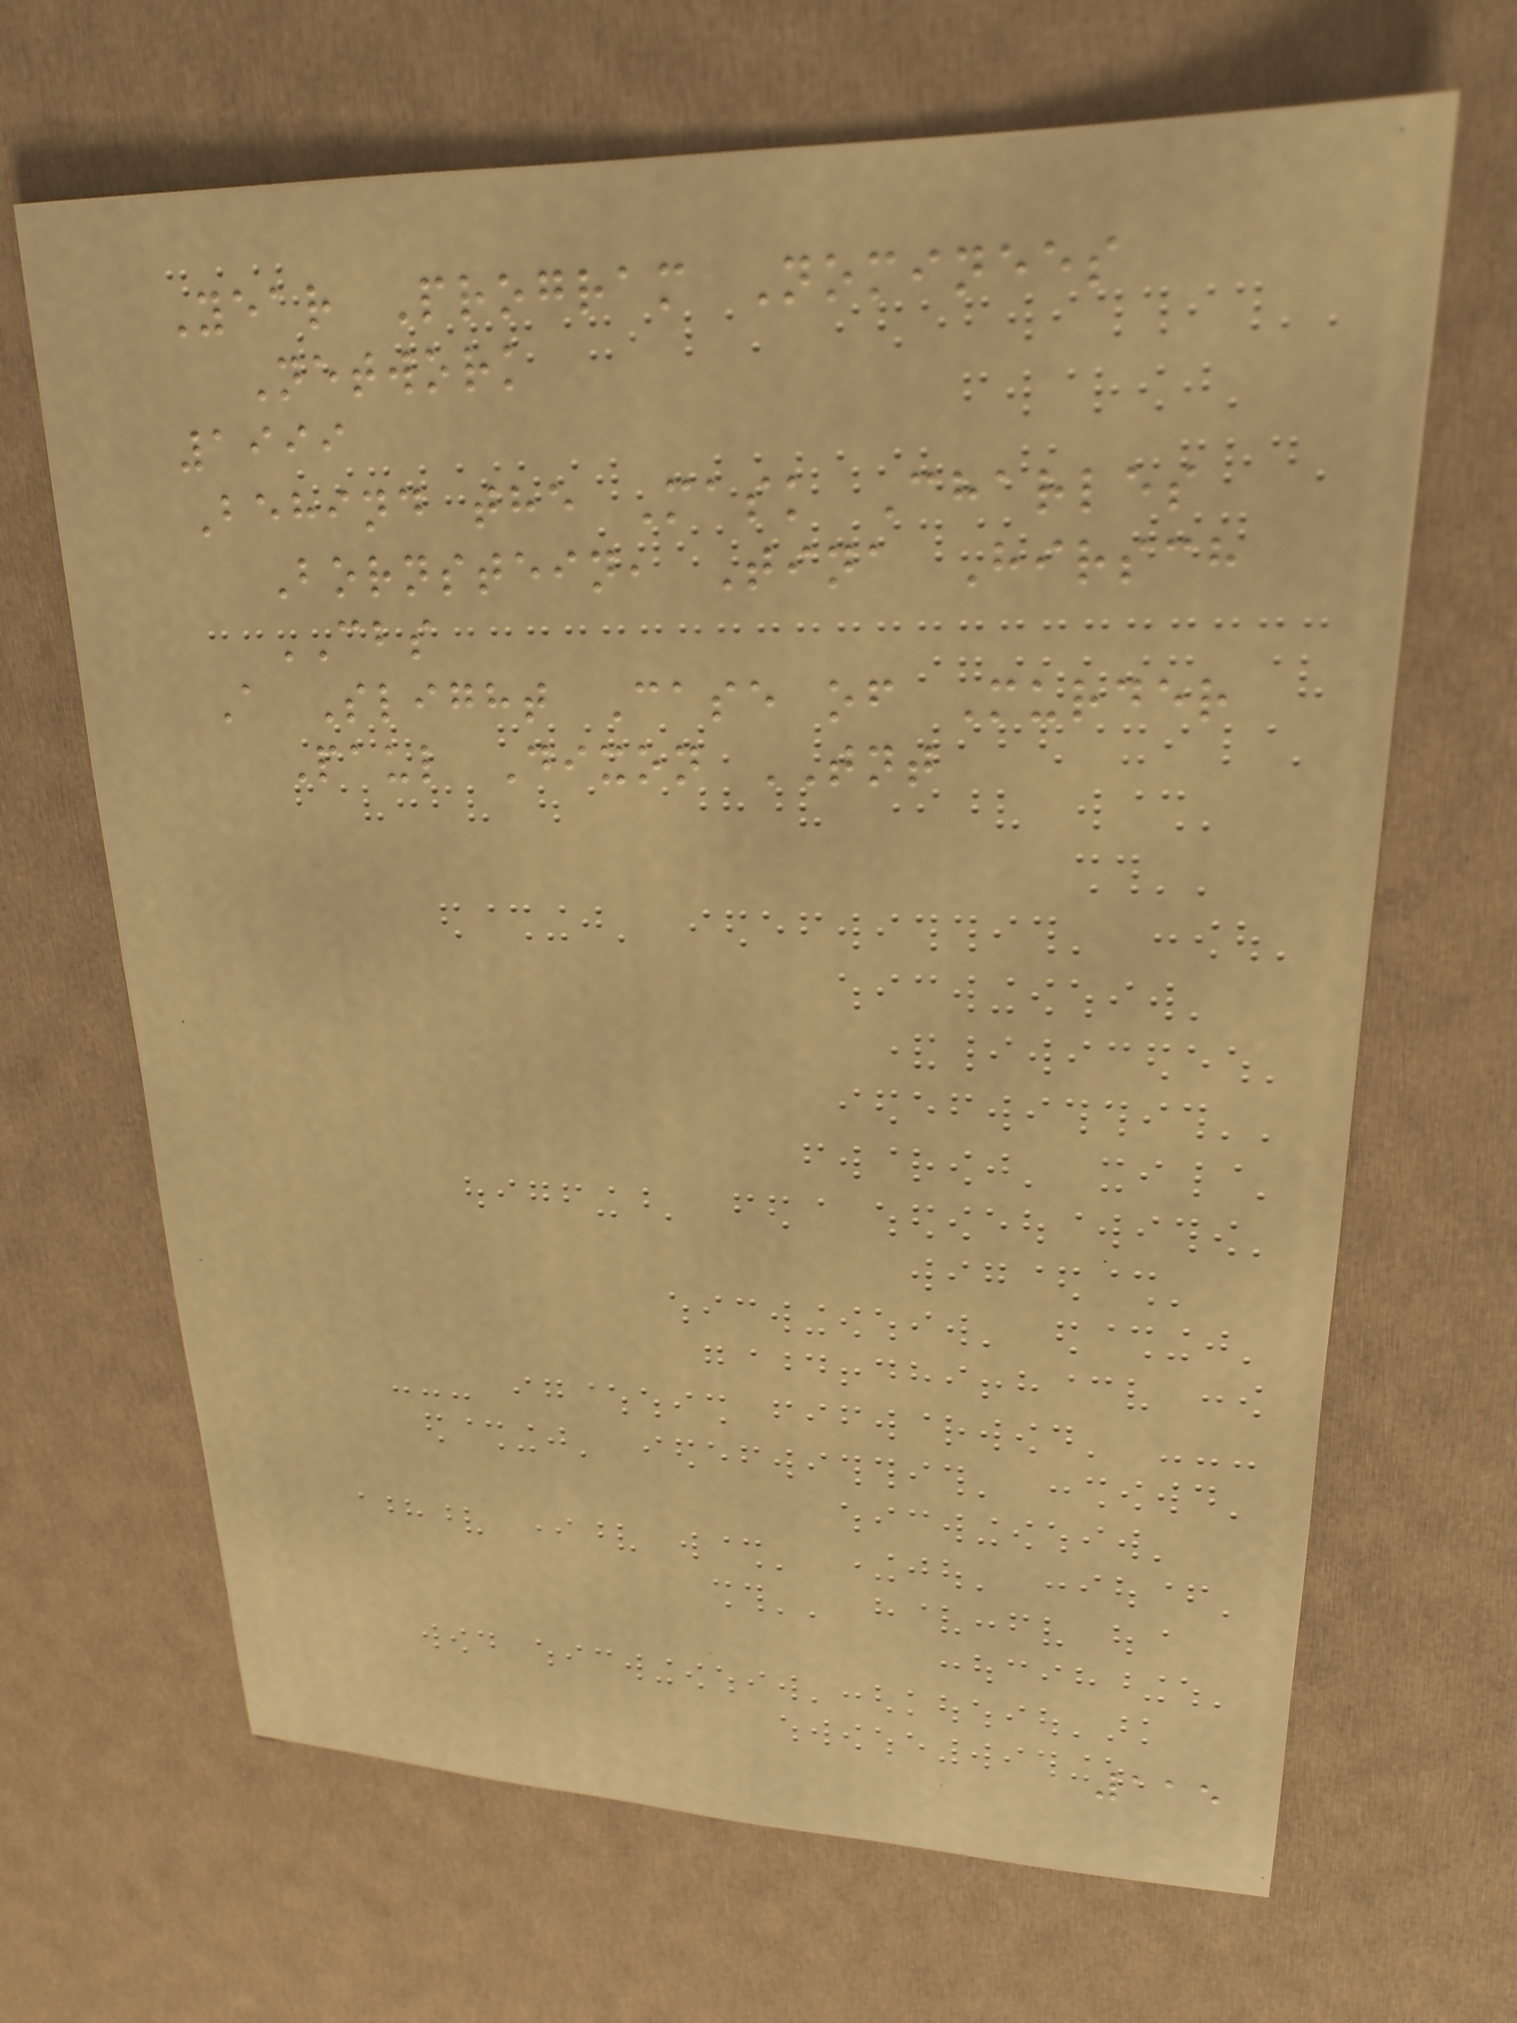Year Program Nominees
Network
1999
Behind the Mask Charles
Bornstein, Tina Hirsch
CBS
A Slight Case of Murder
Paul Dixon TNT
115
